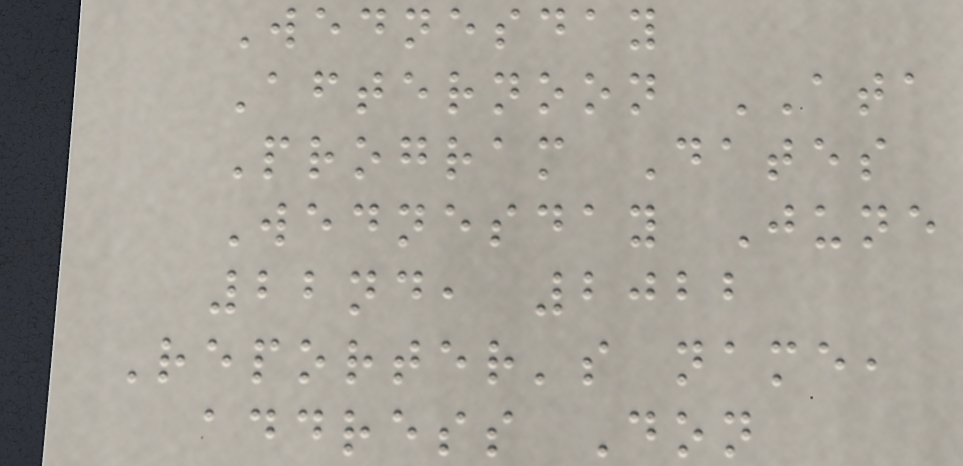Wednesday
Afternoon ATA
Program Dates
Wednesday June
22nd, 2022
Reporter's name,
address Don
